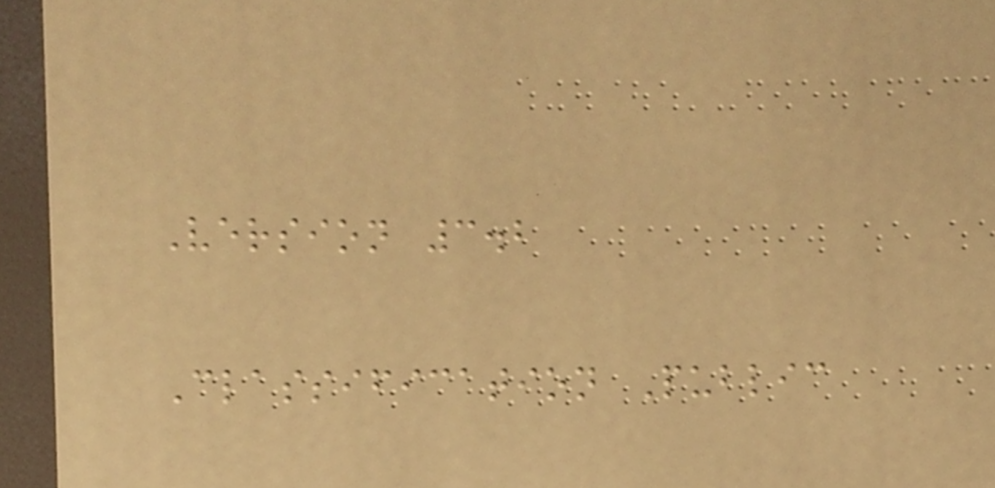Version 3.2
Classification Public
